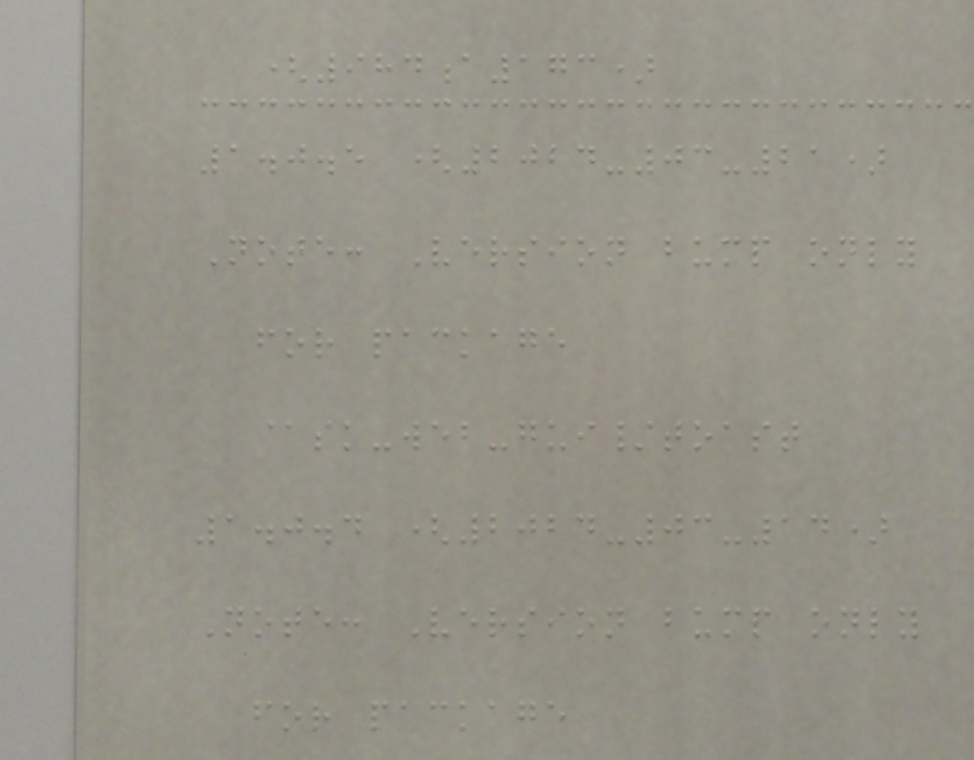(984a173)
1.0.5 (2024-03-21)
Note: Version bump only
for package
@sk-web-gui/toast
1.0.4 (2024-03-14)
Note: Version bump only
for package
